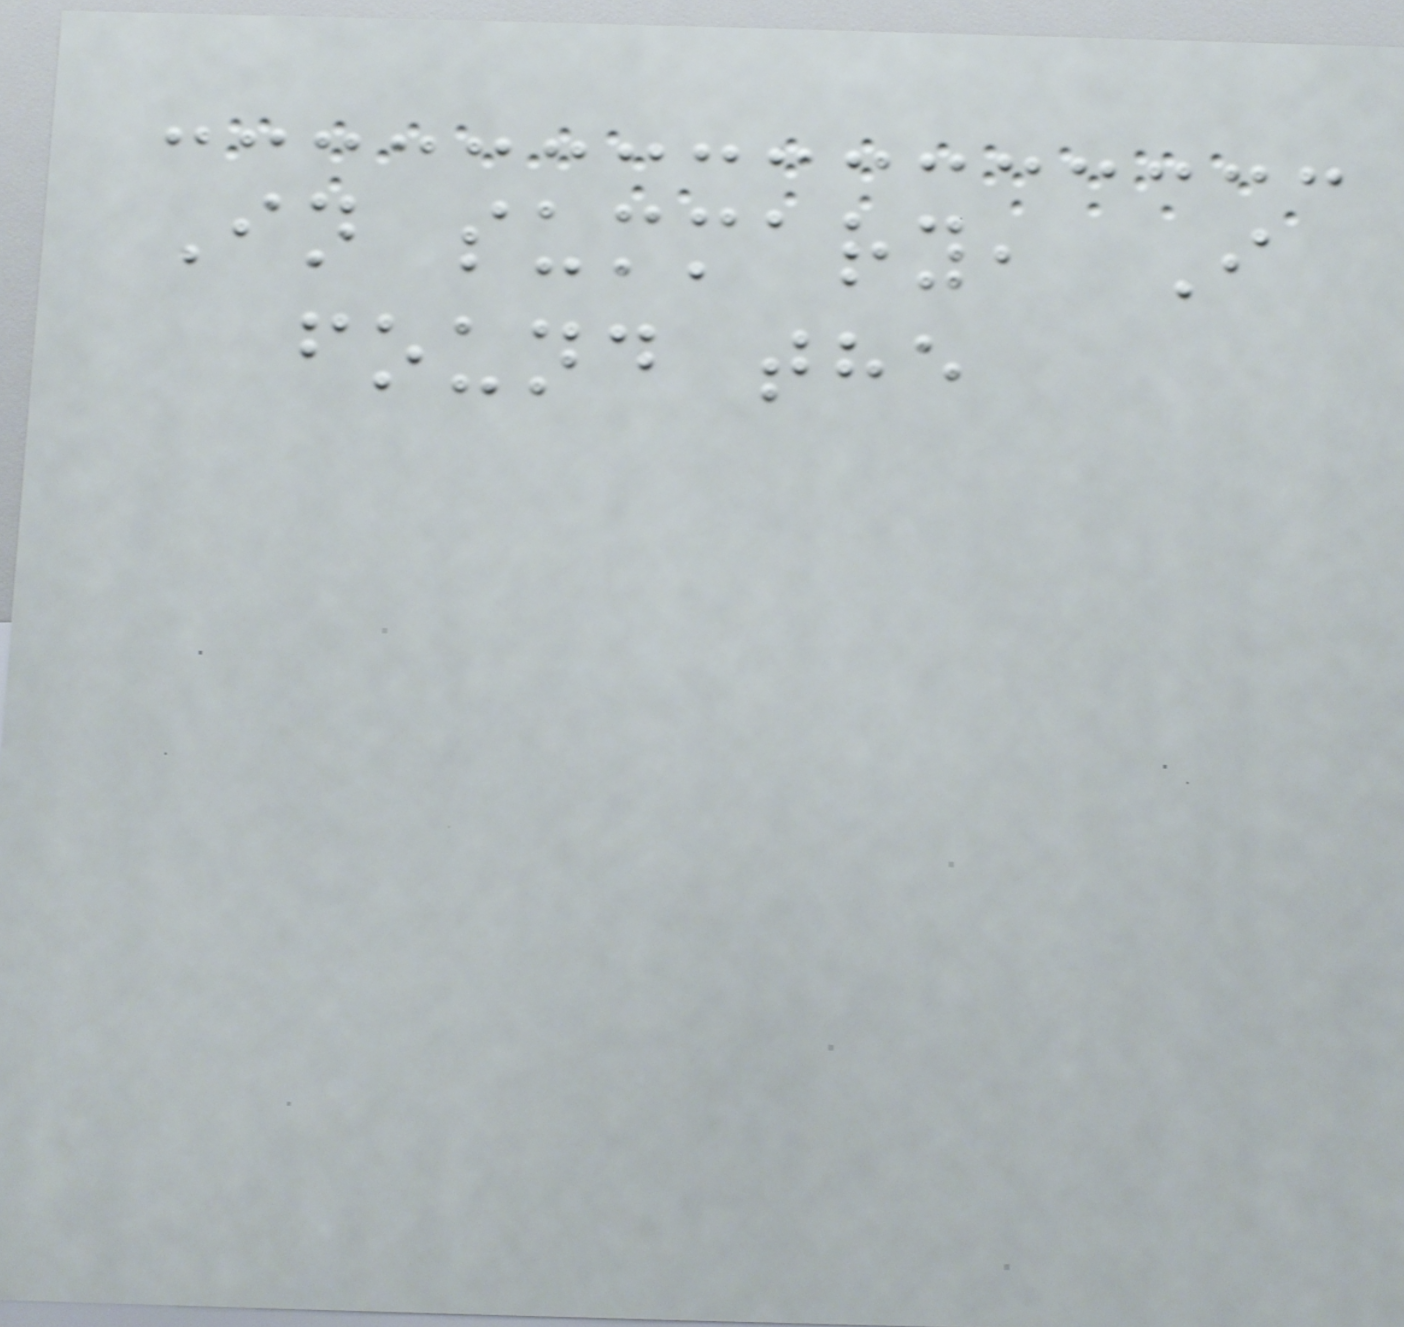In summary, I
found the
